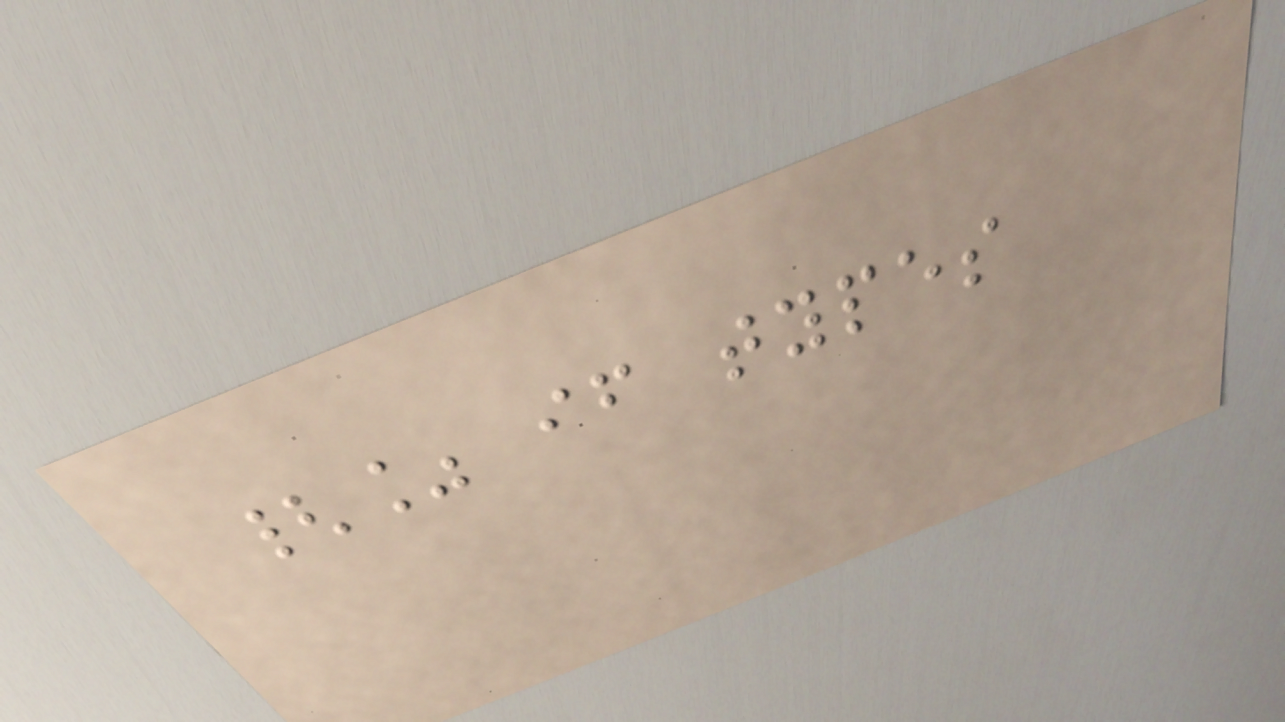{% if types
